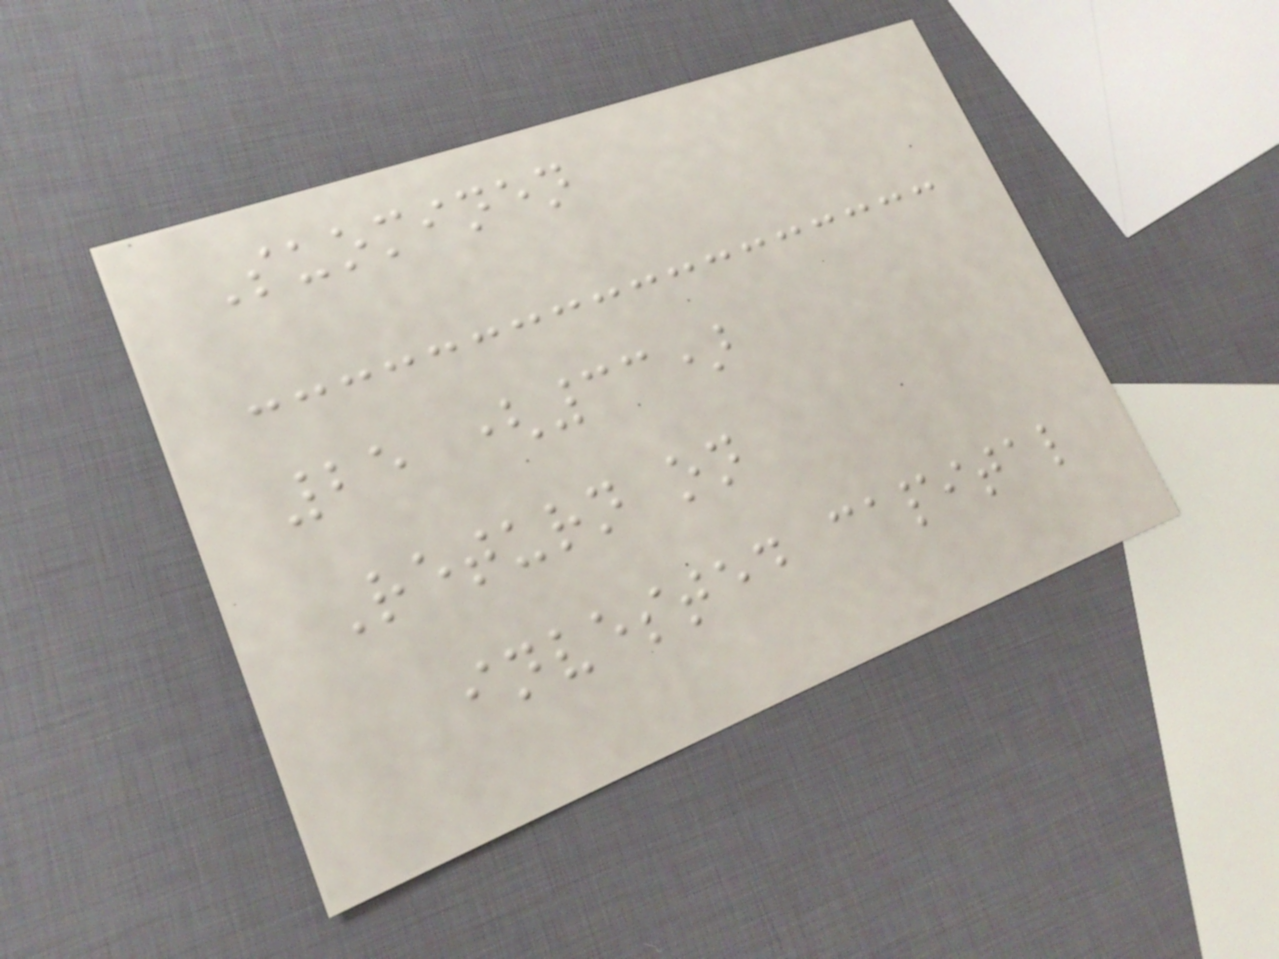Suominen
25 (33)
Return on
invested capital
